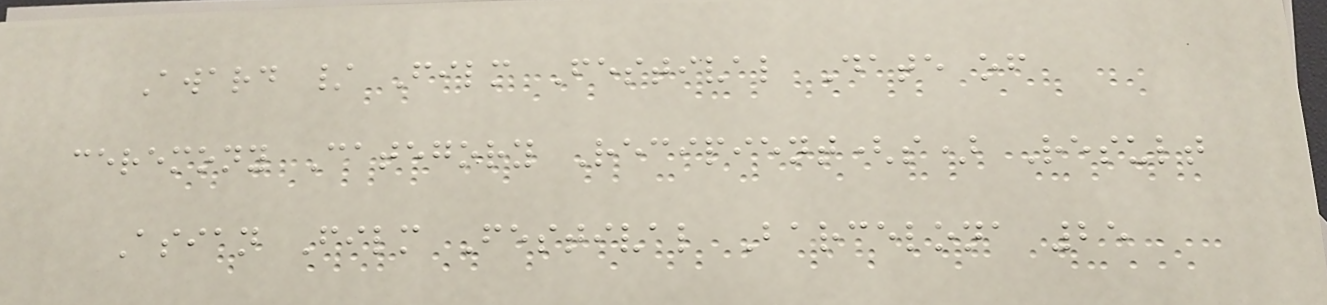Award / Film Festival Date of
ceremony Category Recipient(s) Result
Asian Film Festival Barcelona 25
